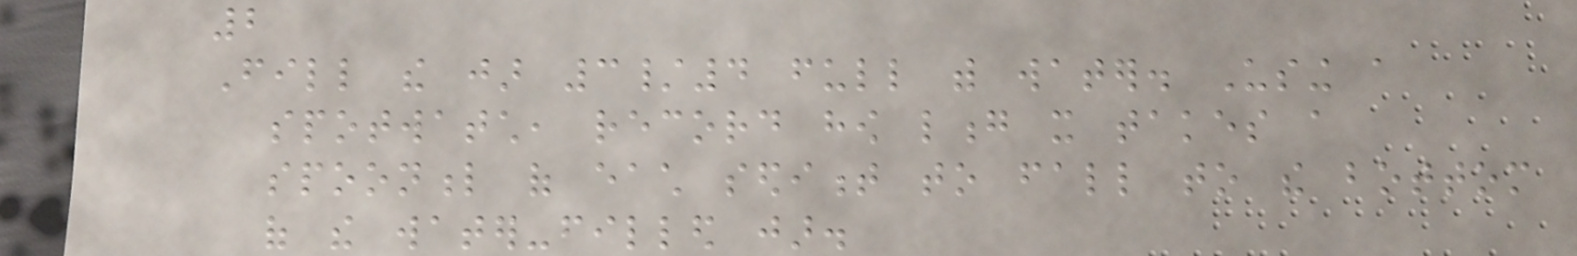2
Fill the jar 3/4 full with water. Using a
spotwatch, record how long it takes a
spoonful of each sediment to fall to the bottom
of the water-filled jar.
